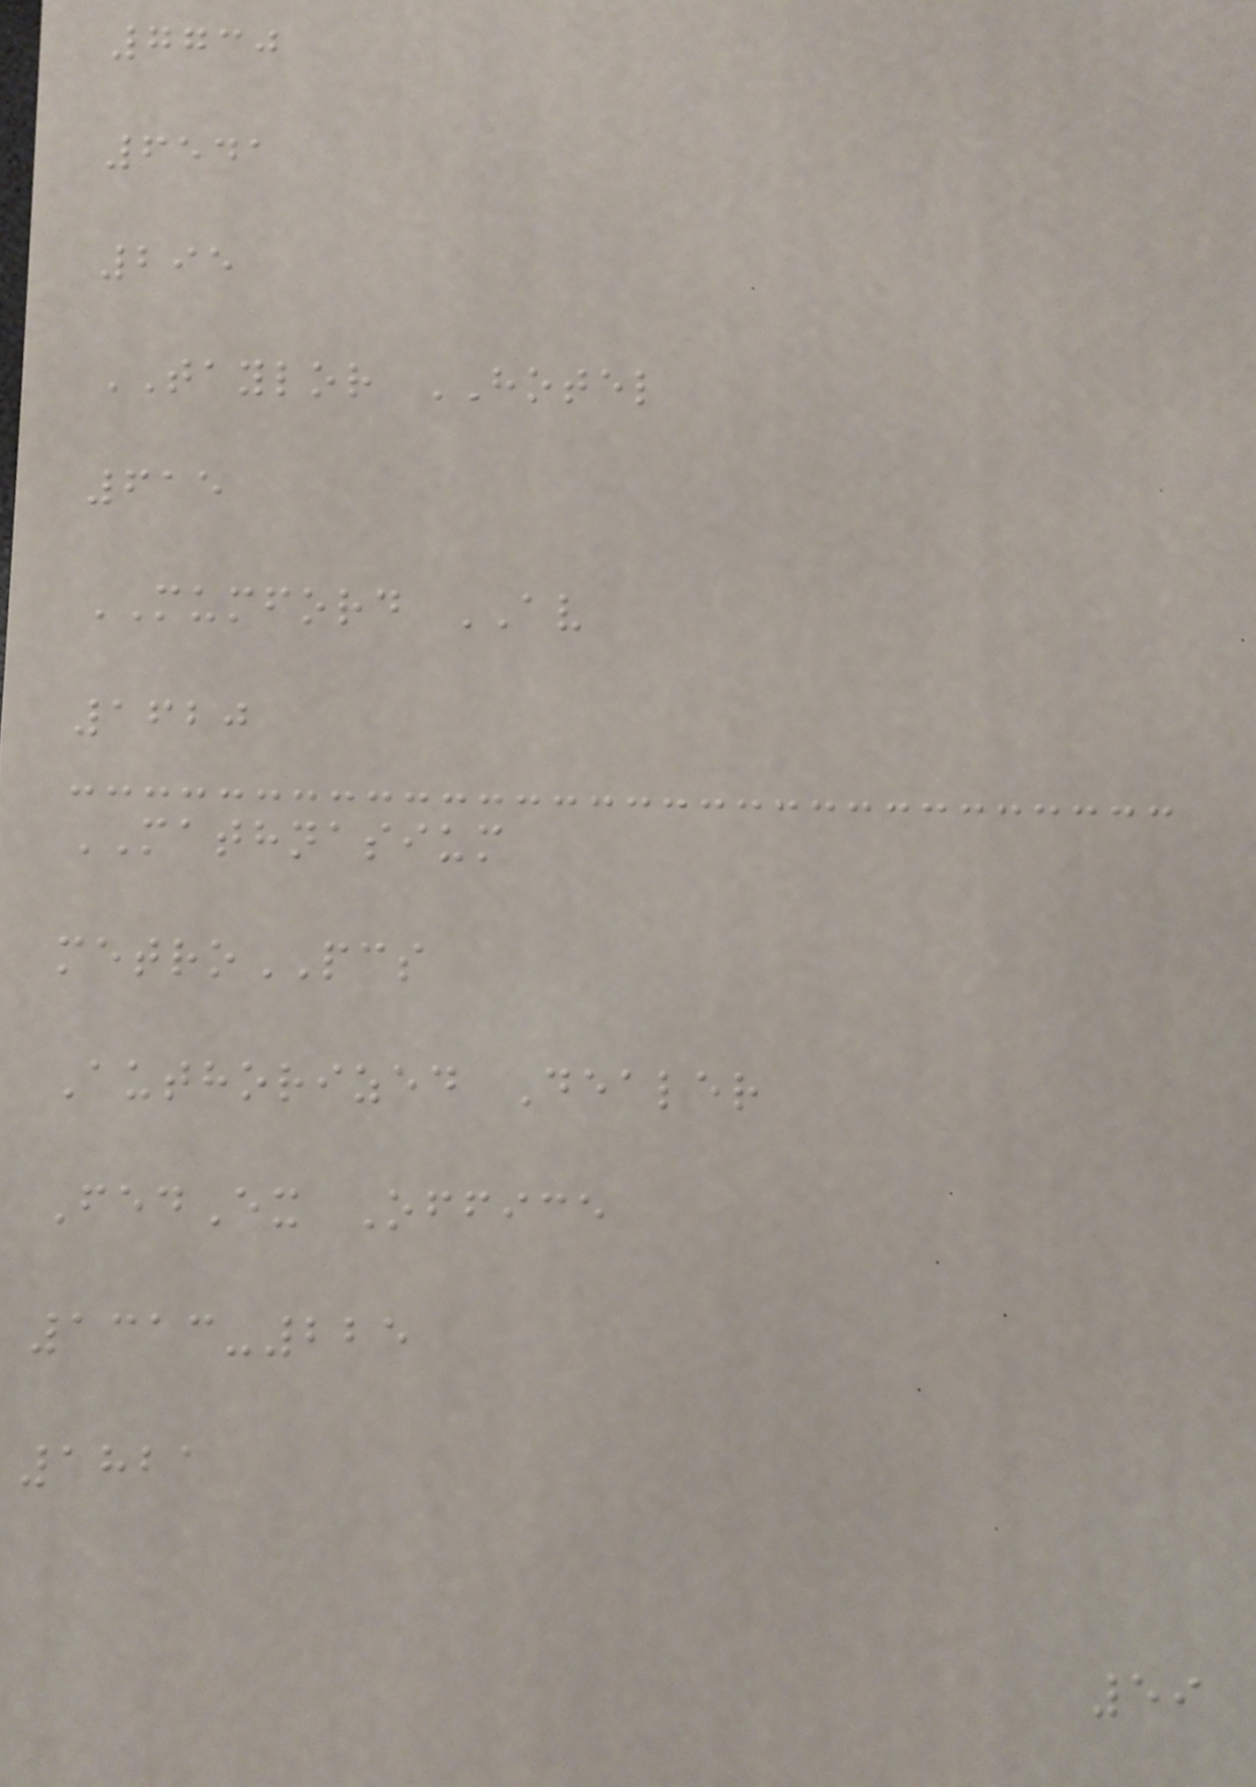7730
6541
295
TAYLOR HOTEL
615
MUMFORD AV
1620
MATHNASIUM
metroPCS
Authorized Dealer
FedEx Office
1313-225
1821
59
